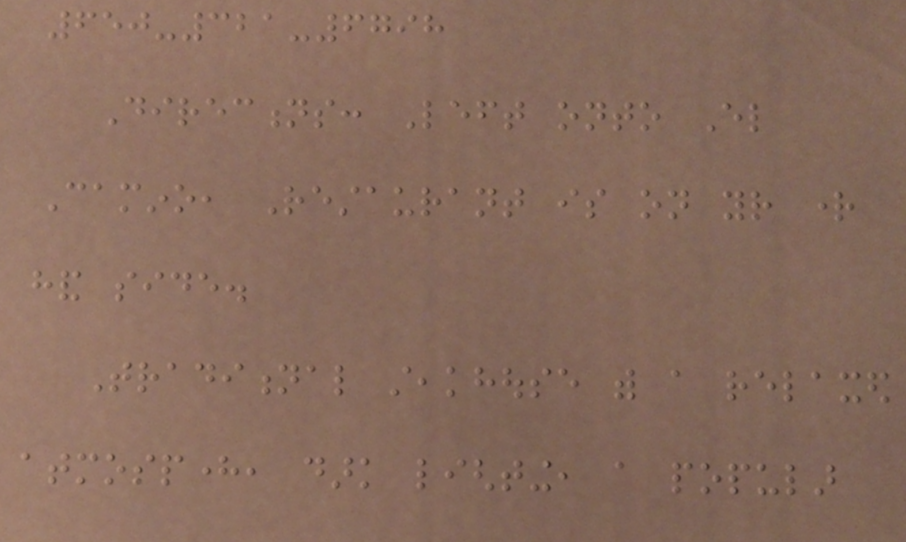650-321-6798
Directions: Left onto El
Camino, Restaurant is on your right
hand side.
Traditional steakhouse with a relaxed
atmosphere, dark lighting, a popular
